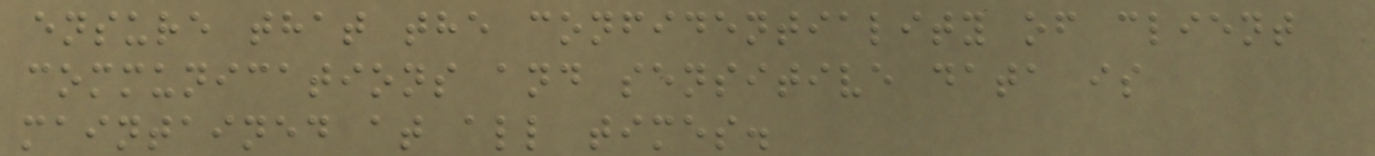ensure that the confidentiality of client
communications and sensitive data is
maintained at all times.
